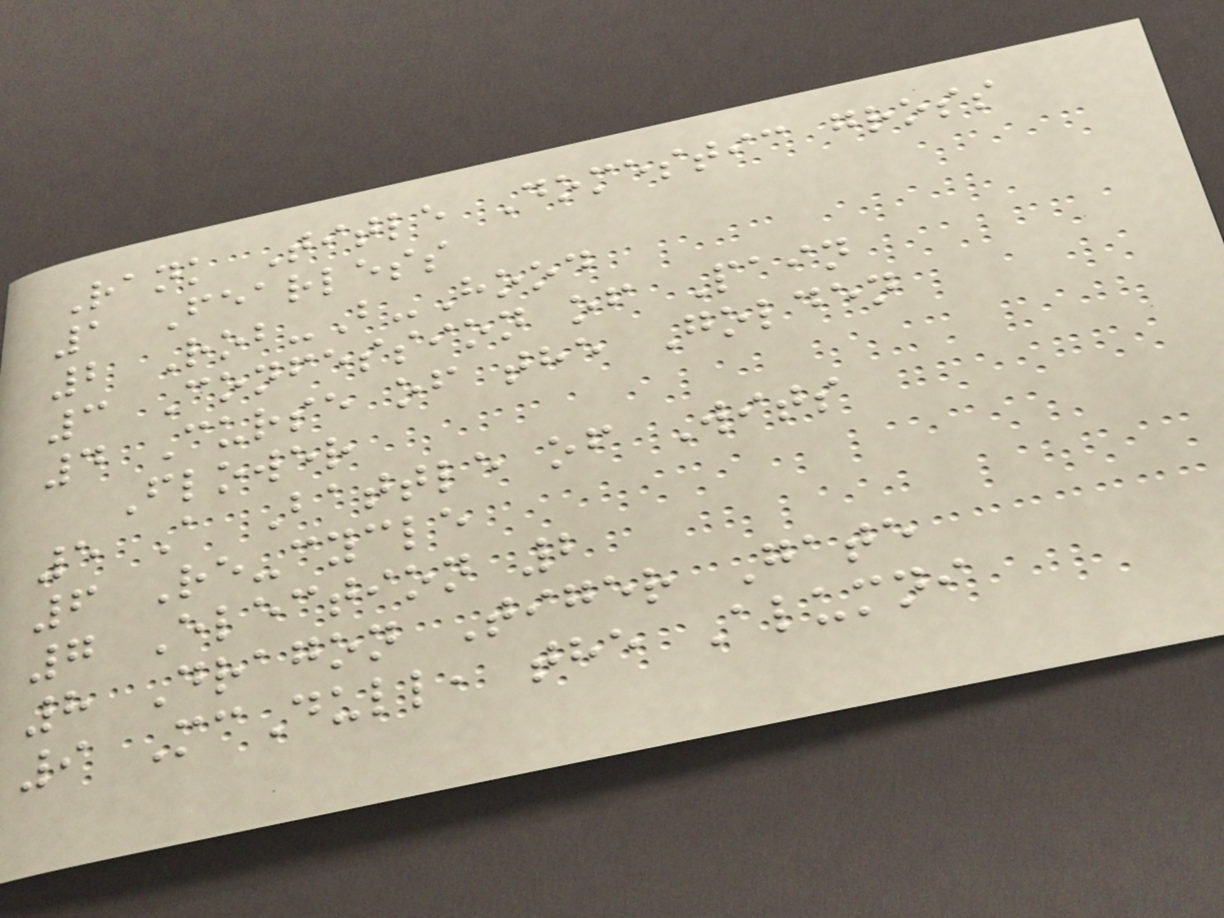Rank Title Domestic gross
1 Fearless
2 Rob-B-Hood
3 Confession of Pain
4 Curse of the Golden
Flower
5 A Battle of Wits
6 Re-cycle
7 Election 2
8 Dragon Tiger Gate
9 McDull, the Alumni
